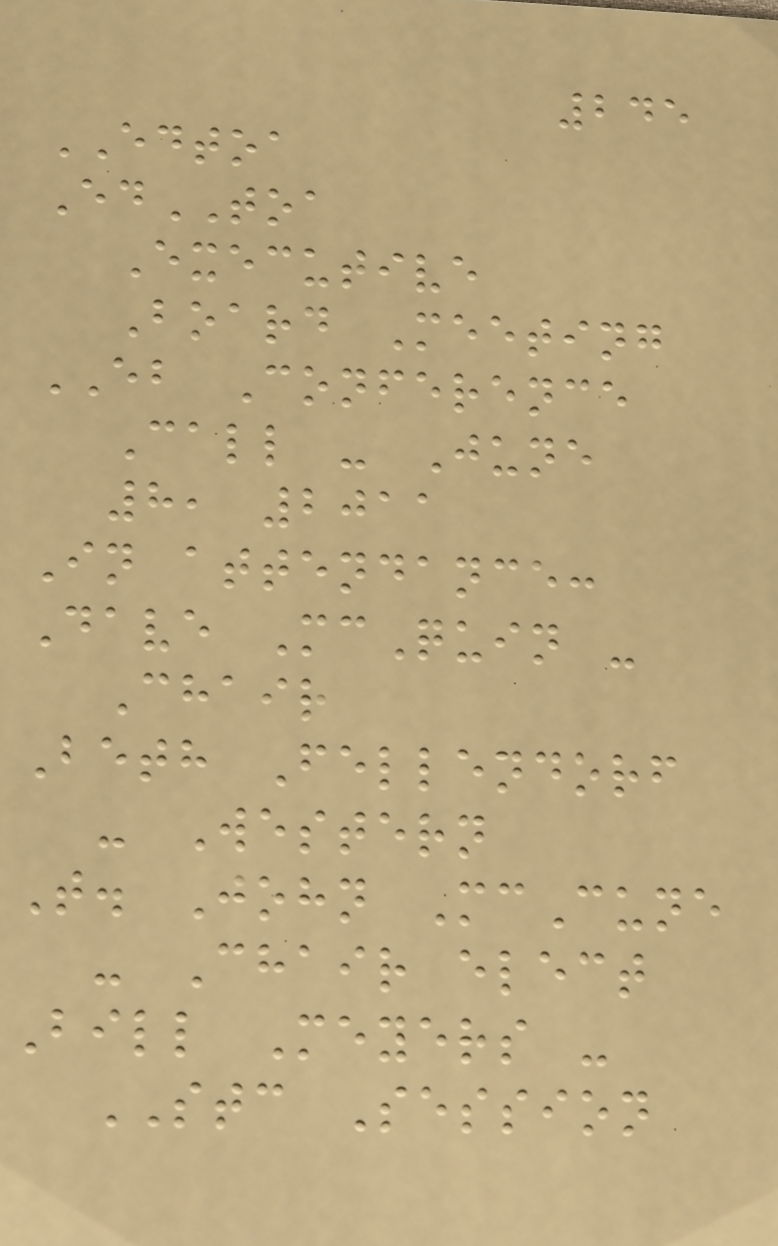245
EDTOA
EdTOA
Executive
Board Meeting
EB Conference
Call - June
8, 2011
In attendance:
Dave McQuin -
Chair
Beth Fellendorf
- Western
T. John McCune
- Chair elect
Bill Meyers -
STC Session
